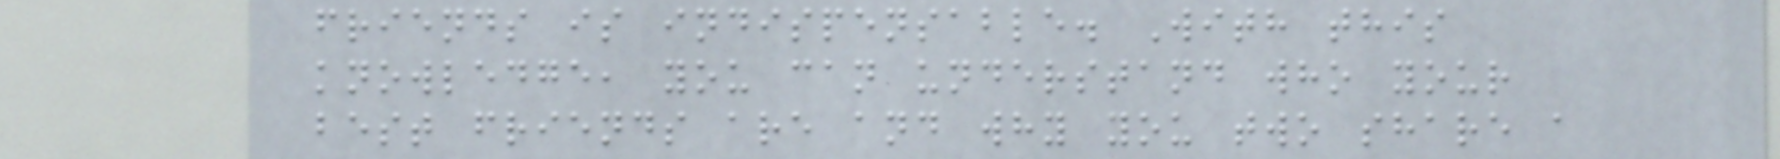friends is indispensable. With this
knowledge, you can understand who your
best friends are and why you two share a
